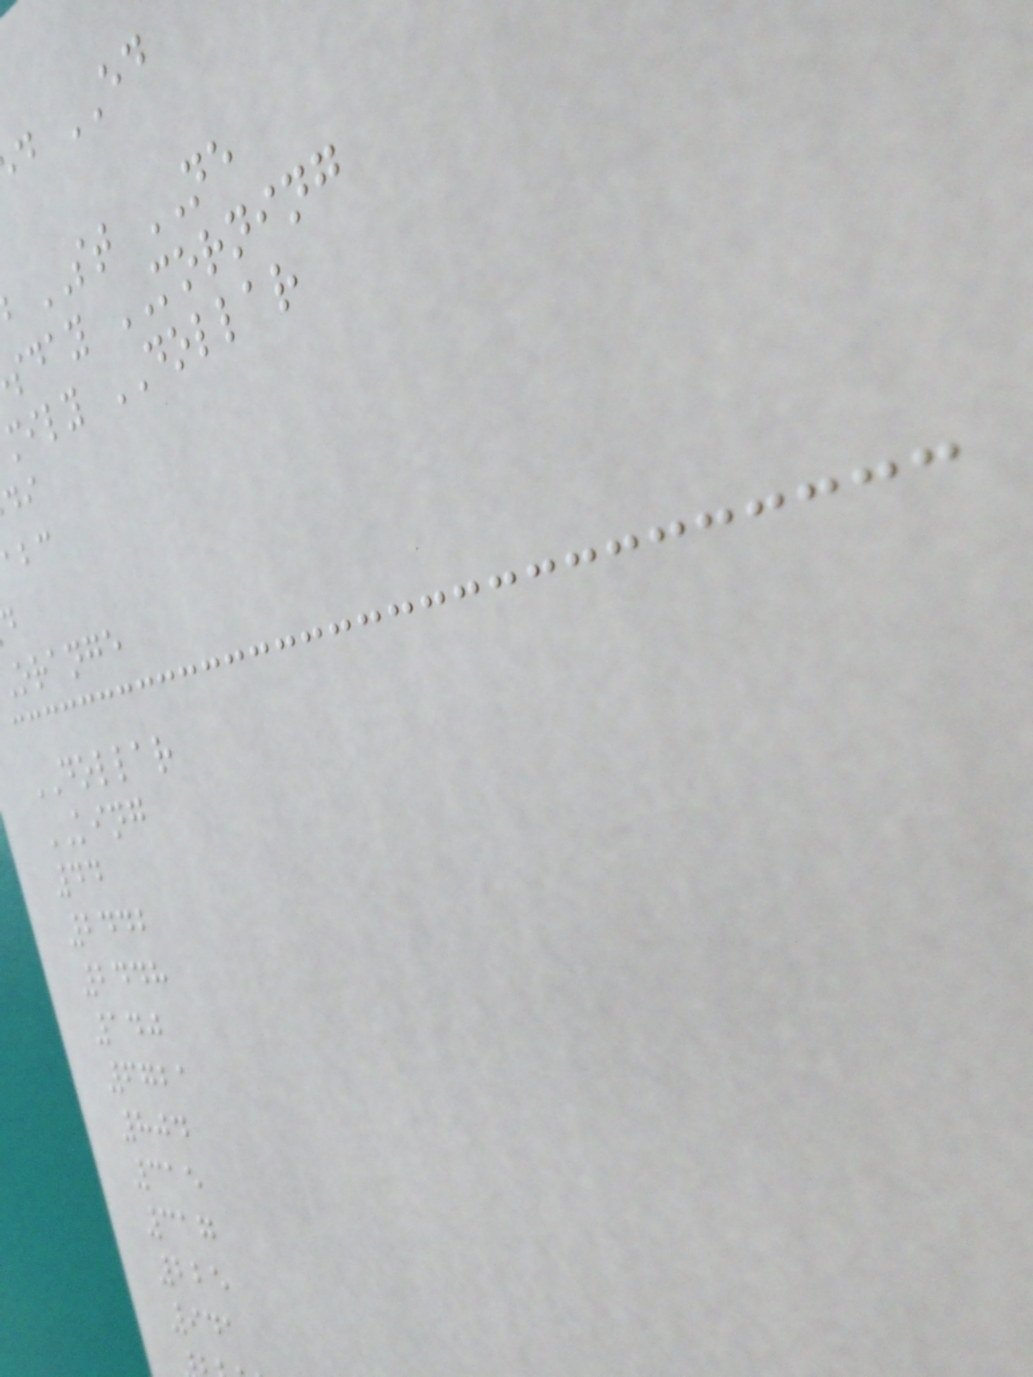d ED
ST NE
sday MORNING
mily DOLLAR
orange
DOLLAR
KING
44
2442
2448
140
6721
804
315
317
225
941
